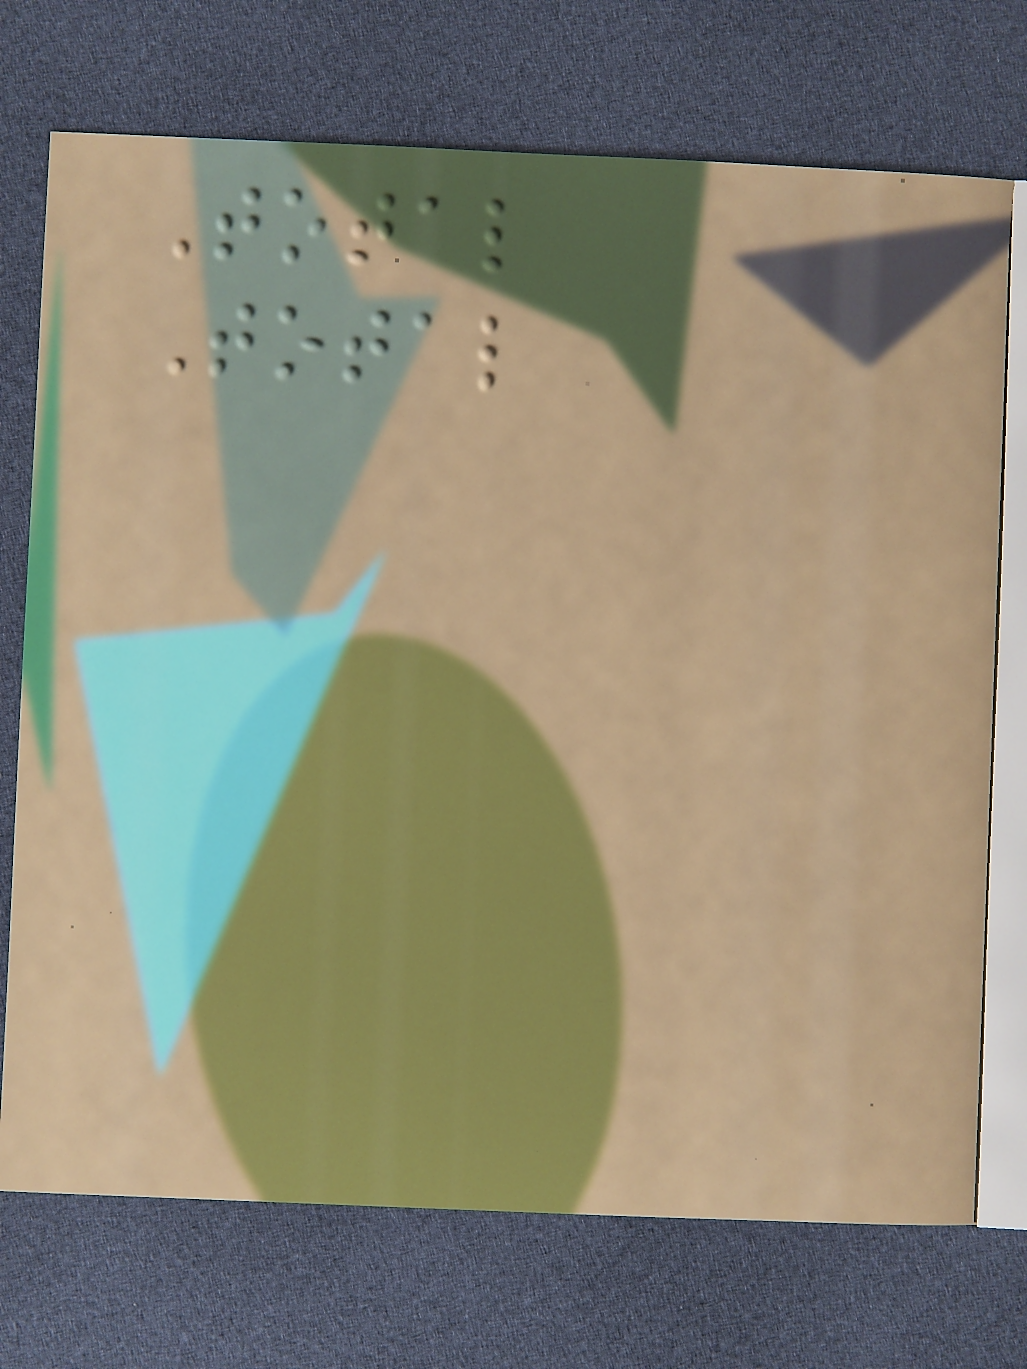Total
Total
